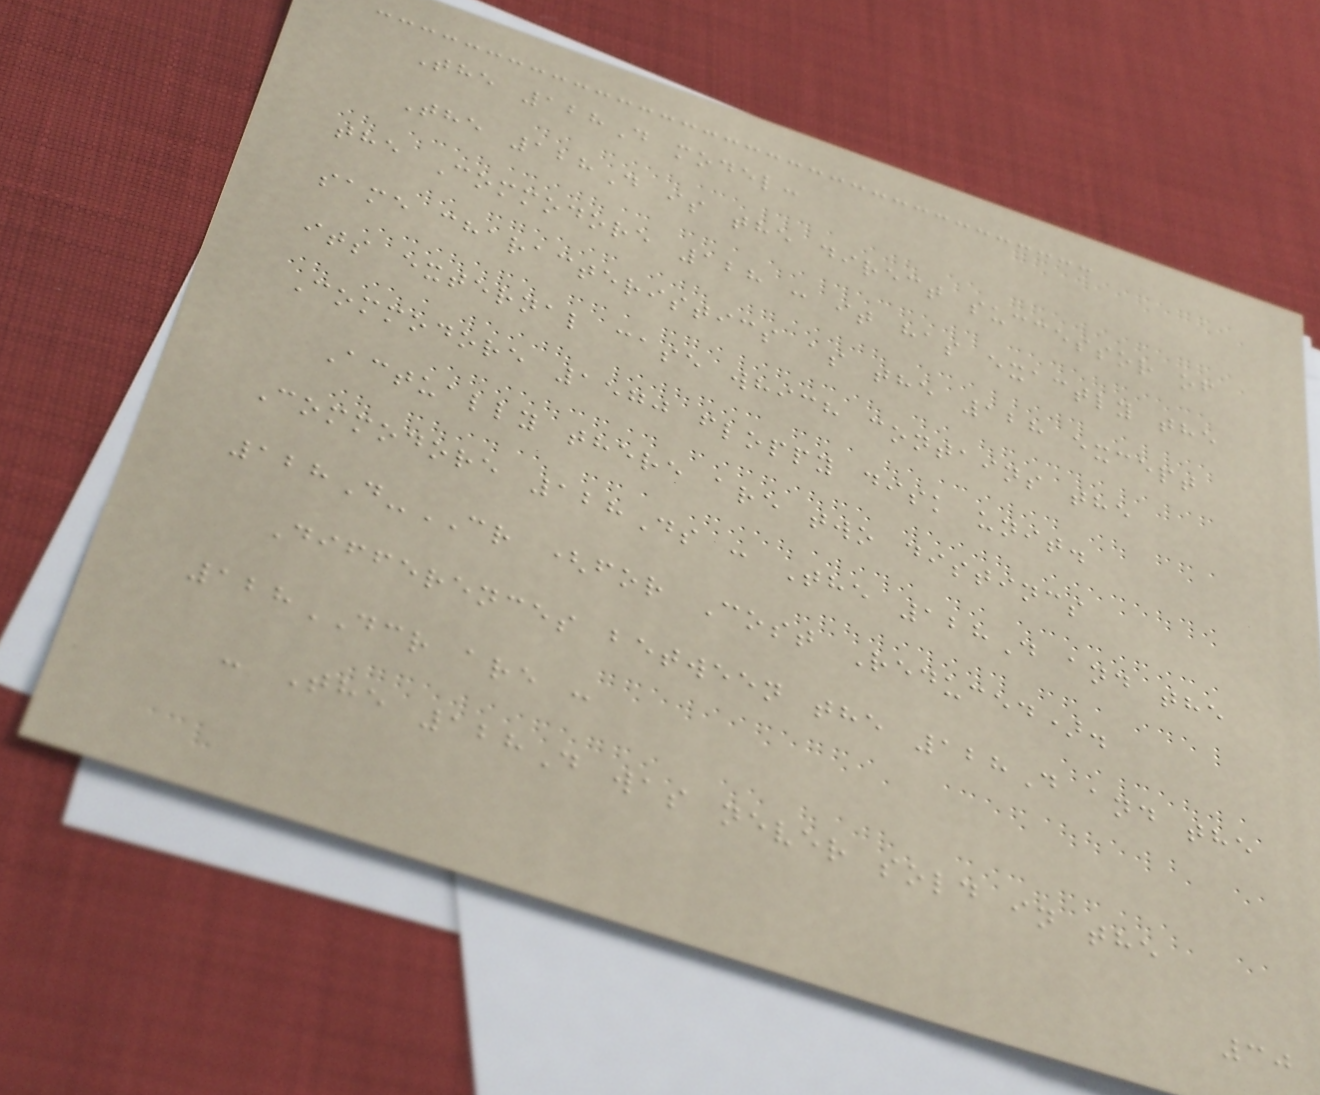The 128D model:
The 128D is the direct successor of
the Commodore 128 : it has exactly the
same characteristics as the 128 except
its external case which contains the
Commodore 1570 floppy disk unit.
Actually there are two distincs
Commodore 128Ds : The 128D and the
128D-CR (for Cost Reduced).
Differences between the 128D and the
128DCR are :
- The 128D was never sold in the
30
